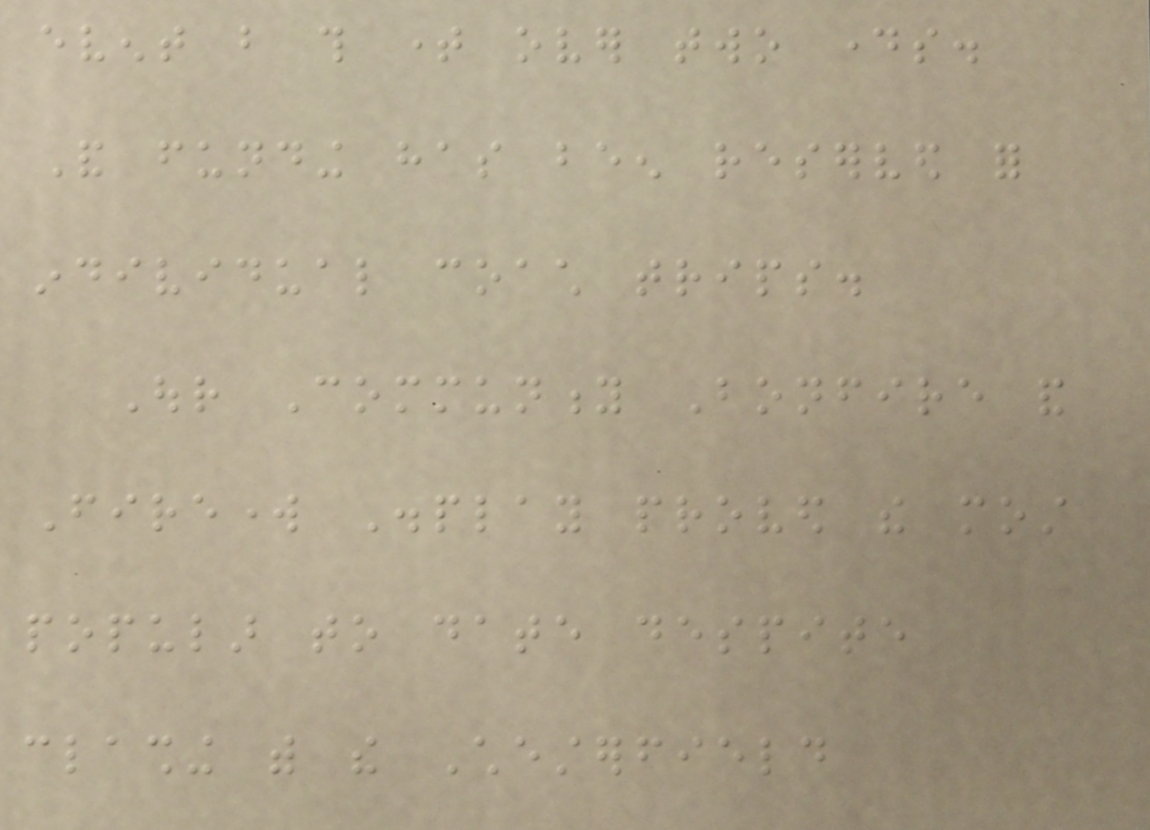event but this time over two days.
And funding has been reserved for
individual coach trips.
Our Community Bonfire and
Firework Display proved the most
popular to date despite
clashing with the Chesterfield
